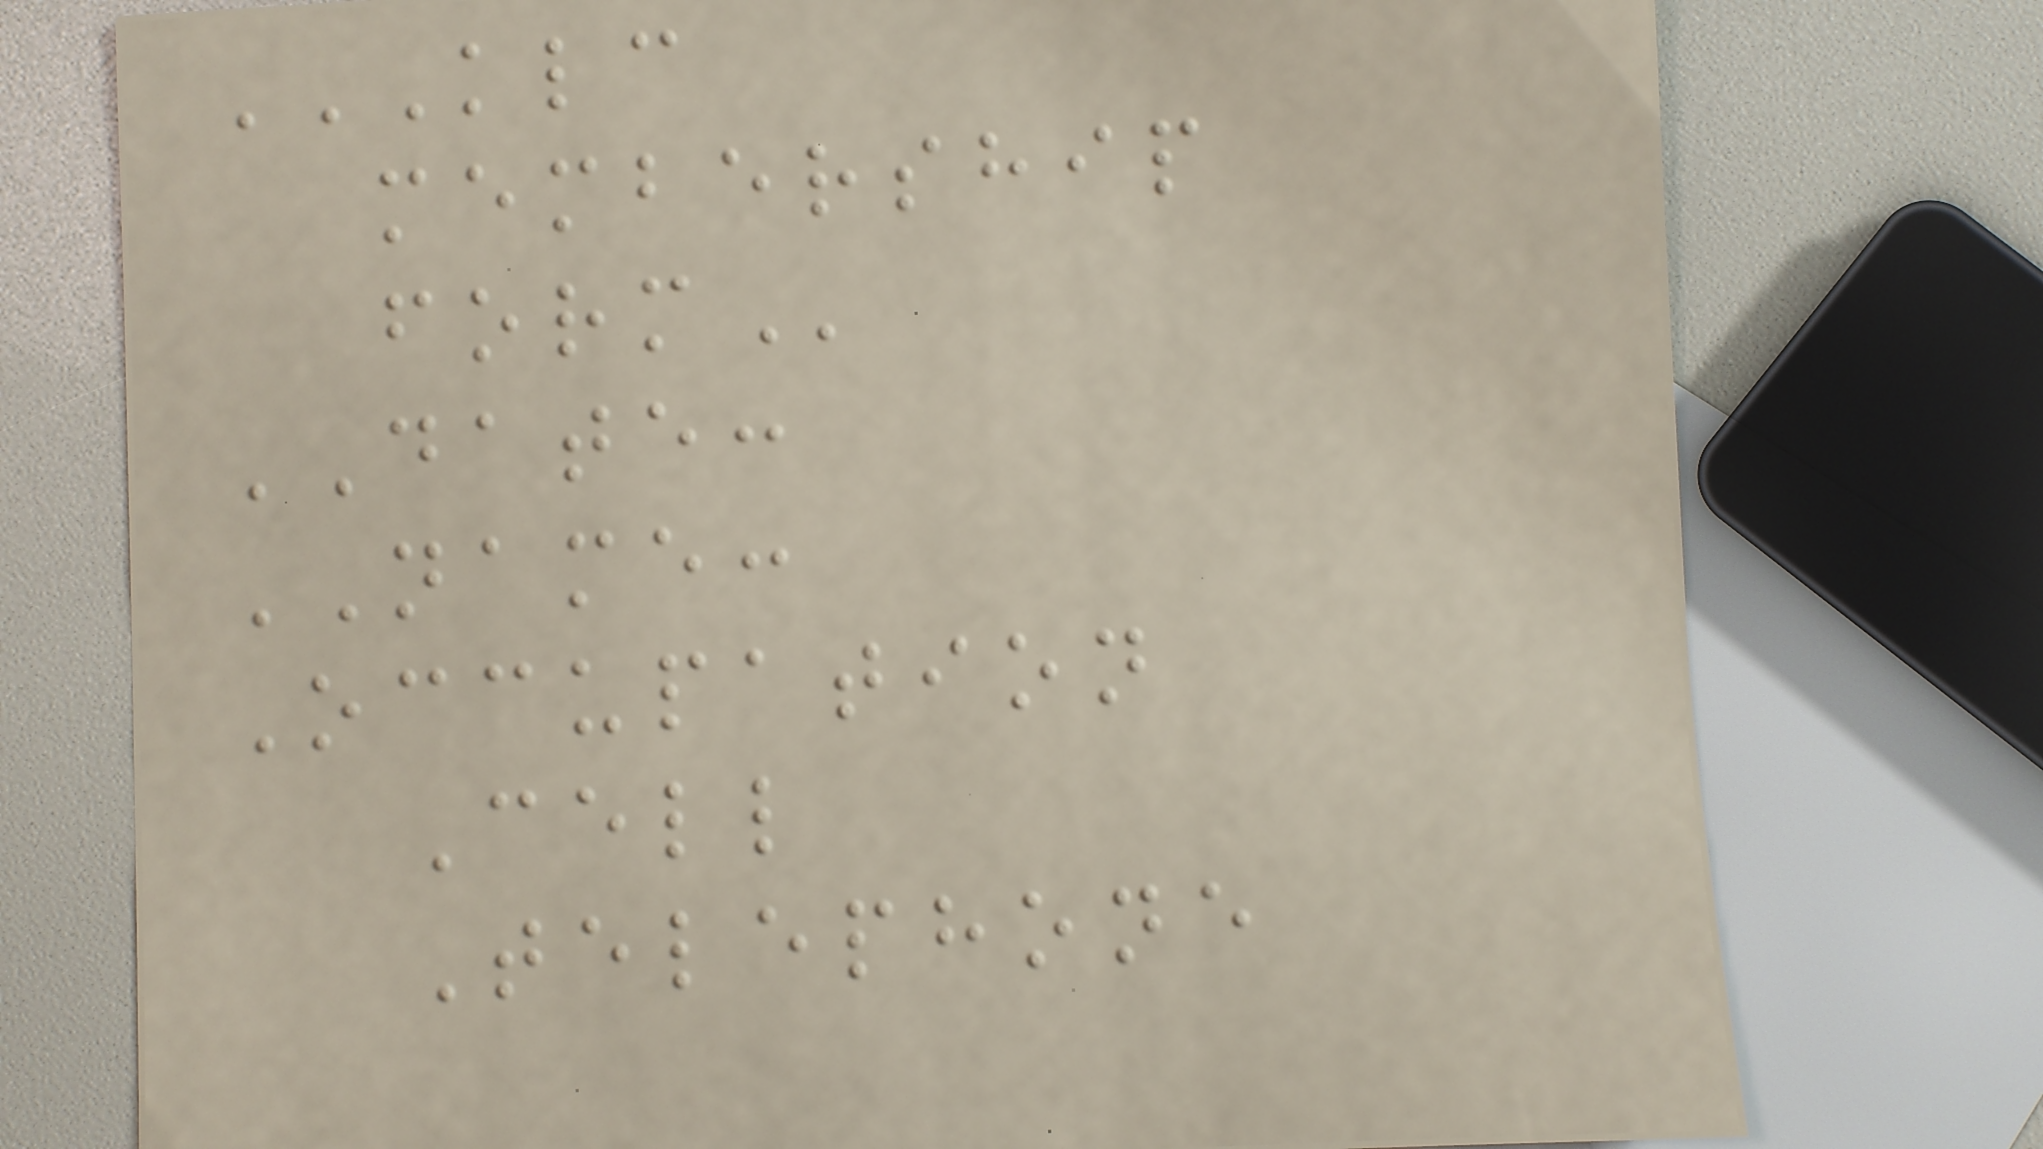KLC
MEMBERSHIP
FORM
DATE:
NAME:
Occupation
Cell
Telephone
